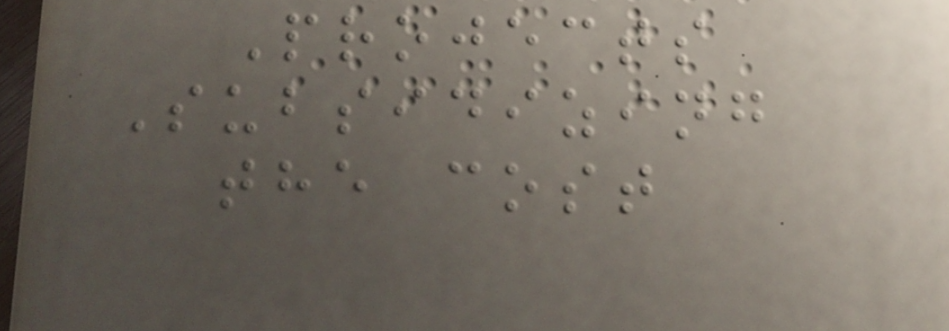Projects
Subsidizing
the cost
